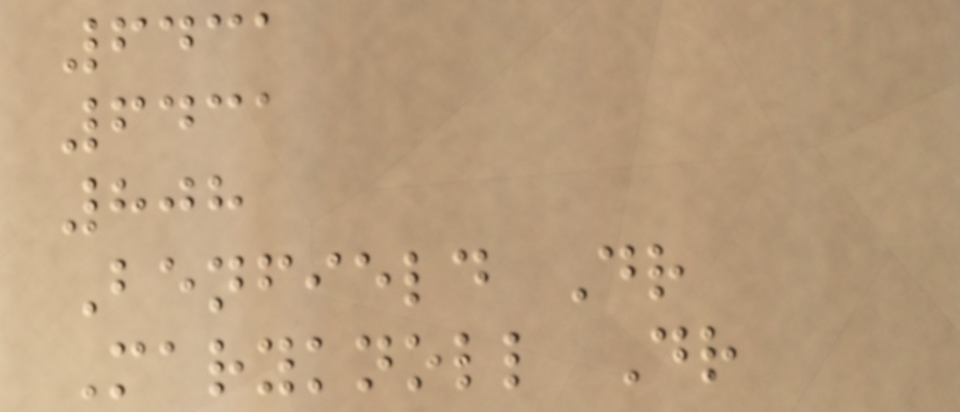6431
6431
808
Benfield Dr
Maryknoll Dr
